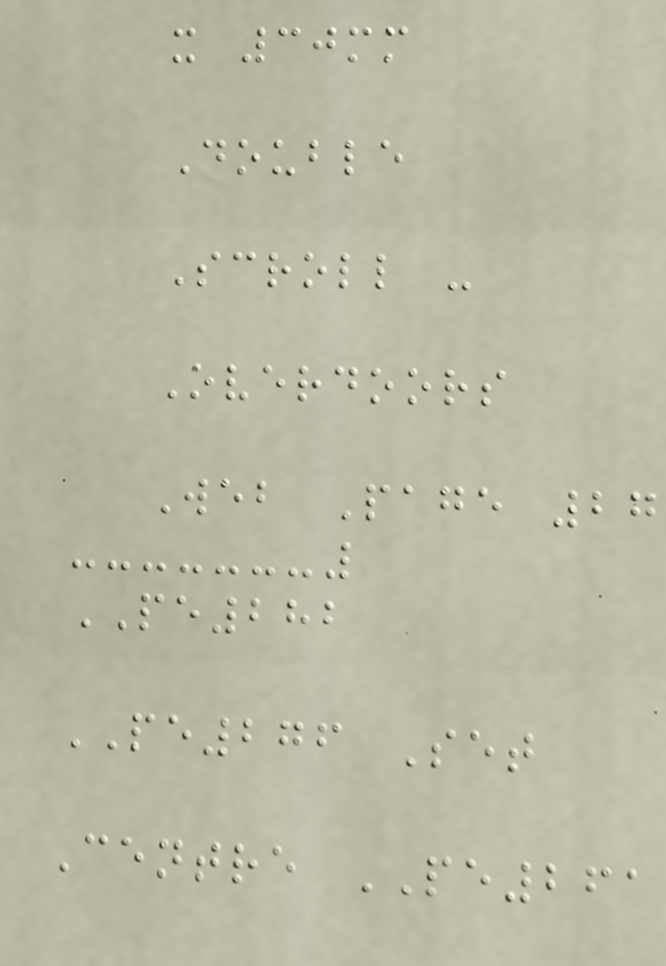x 30mm
Double
Scroll -
Overdoors
Web Page 27
PE282
PE276 Set
Centre PE261
